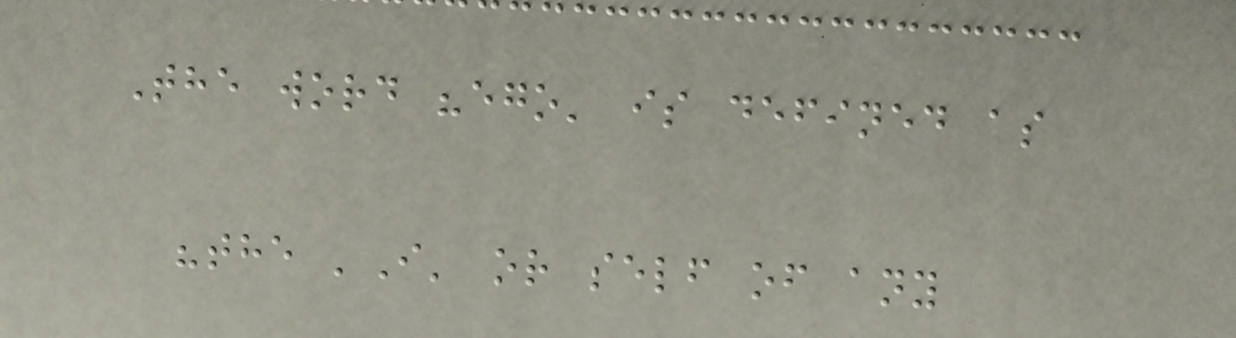The word "ego' is defined as
"the 'I' or self of any
